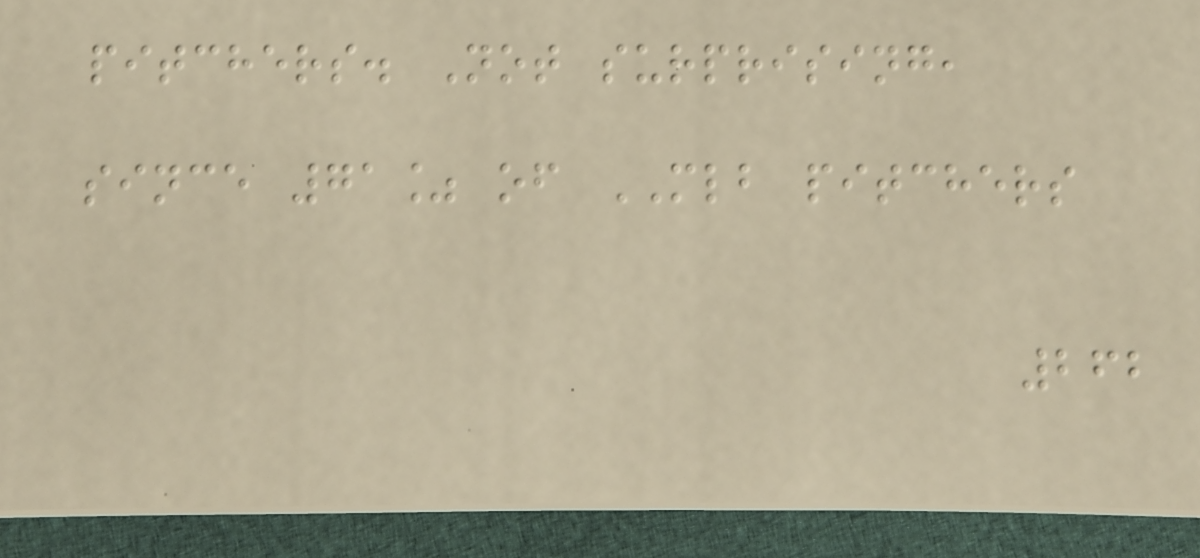pitchers. Not surprising,
since 71% of MLB pitchers
262
